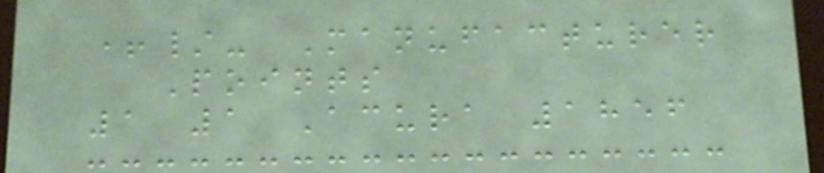+/- Manufacturer
Points
1 1 Acura 1856
